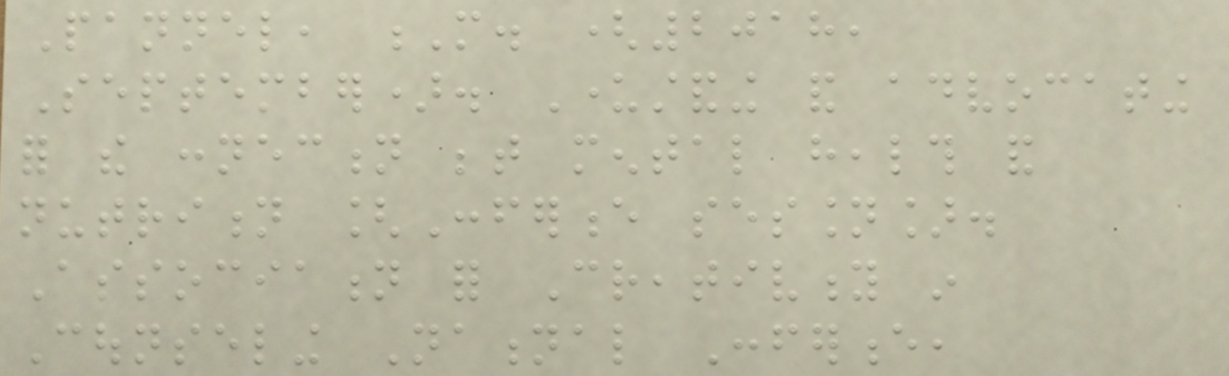Pannel, M. (2018,
September). Understanding and advocating
for the connection between mental health and
nutrition [Conference session].
Association for Creativity in
Counseling National Conference,
